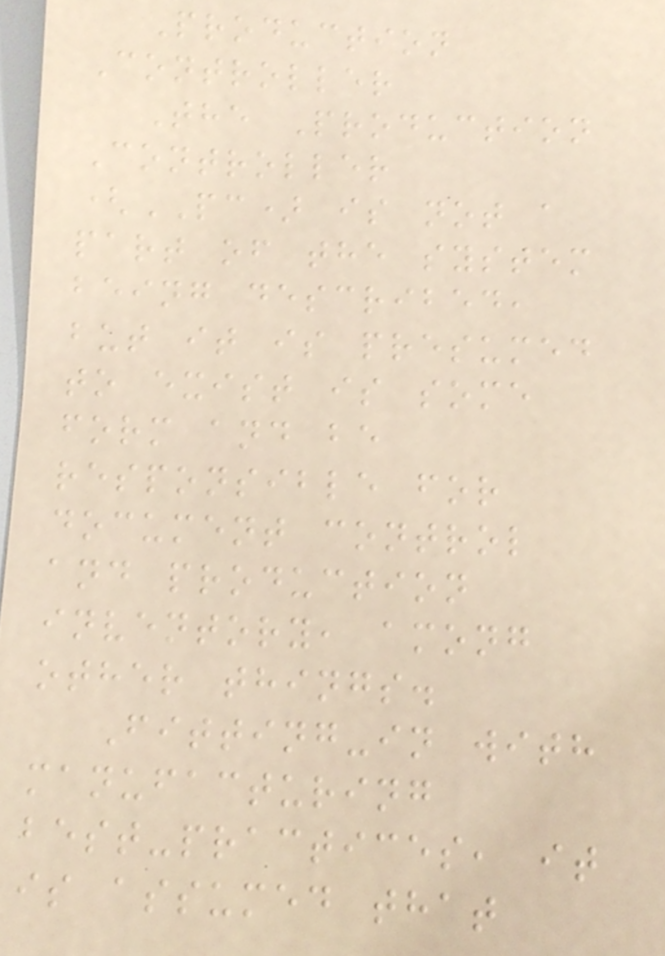Production
Controller
The Production
Controller
(PC) is not a
part of the system
being described,
but it is presumed
to exist is some
form and be
responsible for
document control
and production
inventory, among
other things.
Fitting-in with
manufacturing
best-practices, it
is assumed that
